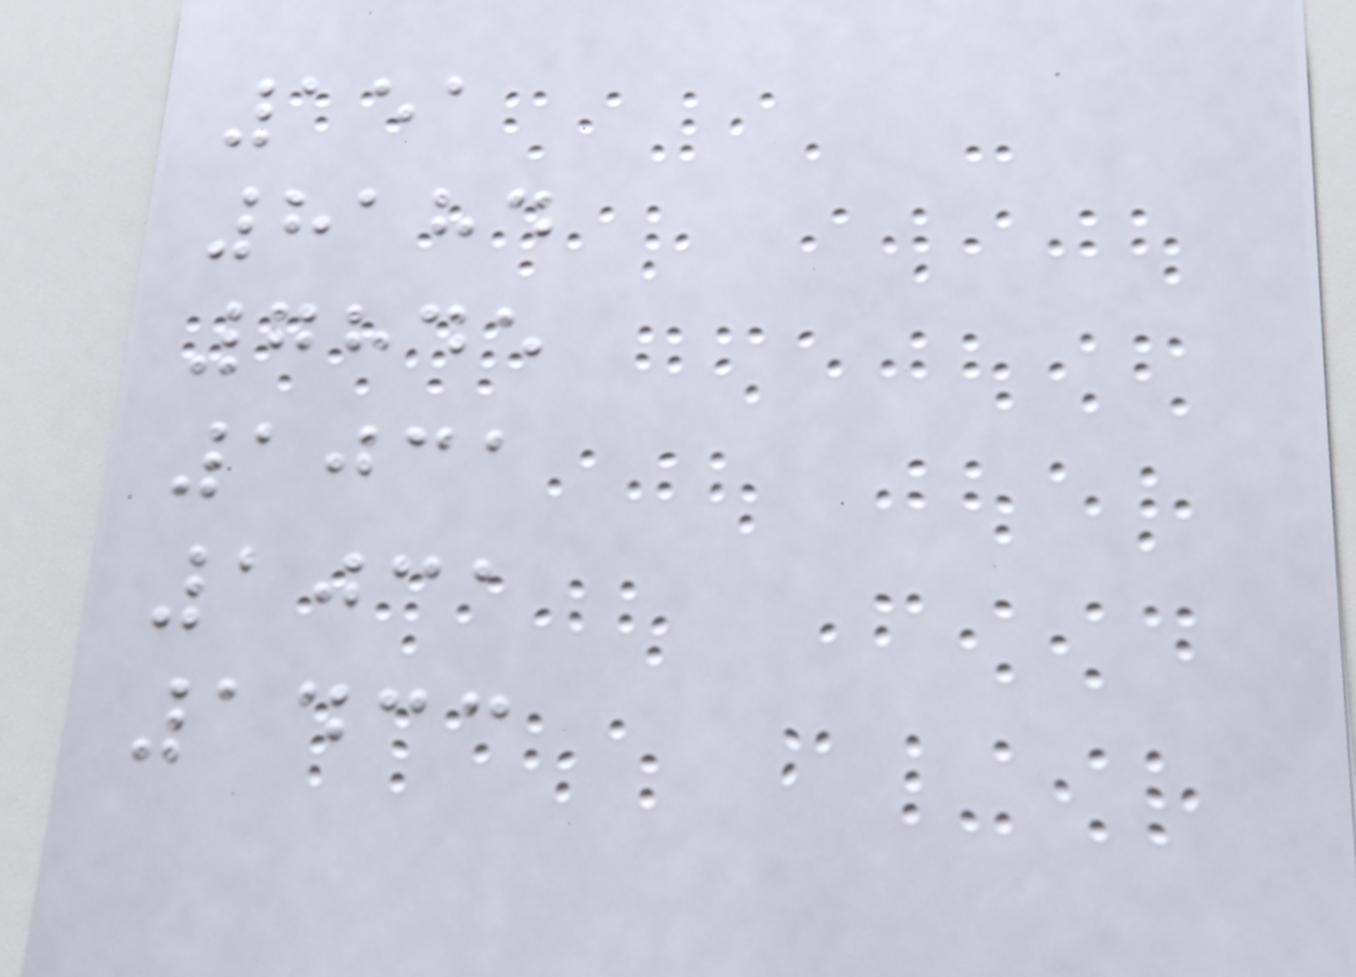151
8184
7845
1031
1031
1433
